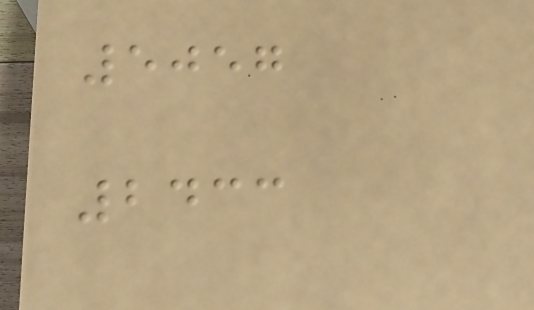5057
2433
